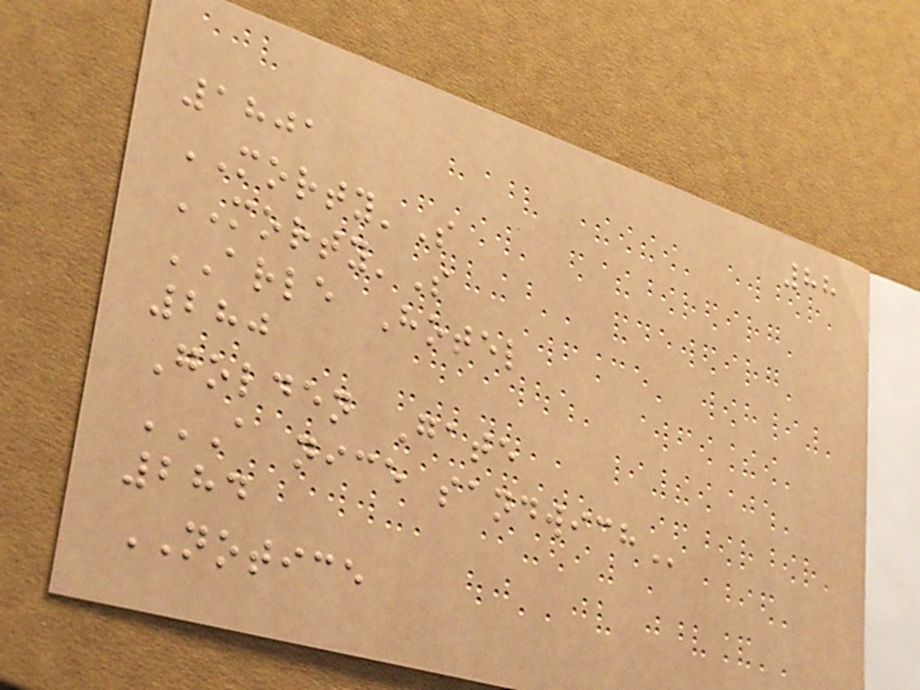88
1801
MORTY'S
MORTY'S
ARLE Hotel
280
Golden Gate
A NICE SANDWICH
284
NOTICE
